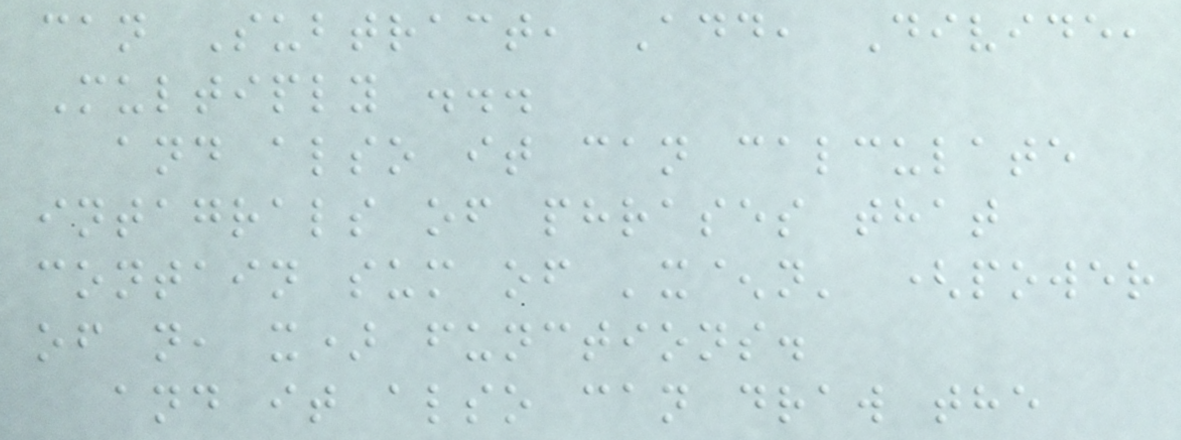can Subtract, Add, Divide,
Multiply ...
and also it can calculate
intagrals of phrases that
contain sum of 'x^n' (power
of n, x) functions.
and it also can draw the
